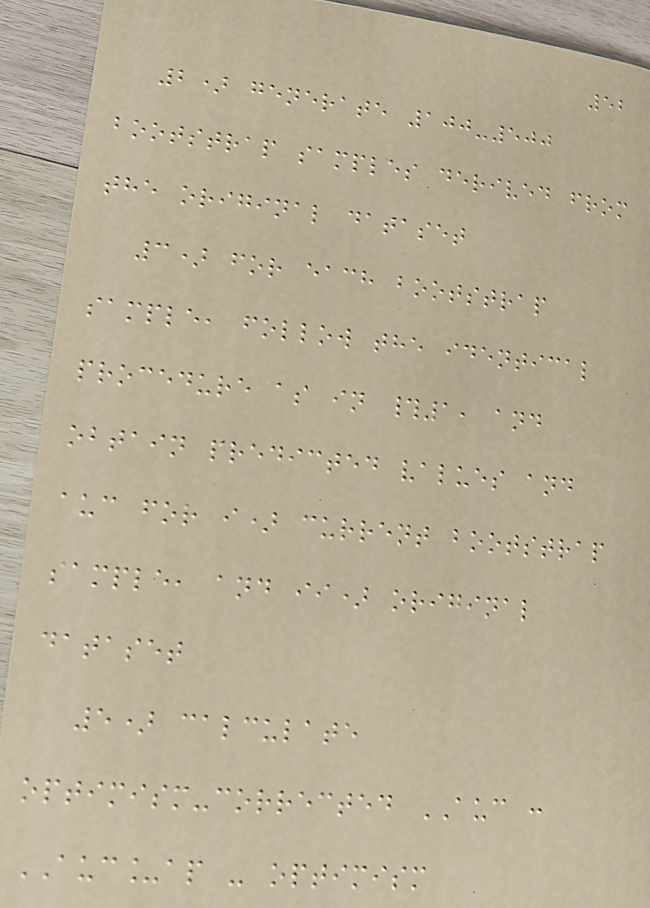52
2) generate 100-500
bootstrap samples derived from
the original dataset
3) for each bootstrap
sample, follow the identical
procedure as in #1, and
obtain predicted values and
auc for i) current bootstrap
sample, and ii) original
dataset
5) calculate
optimism-corrected AUC :
AUC_ap - optimism
